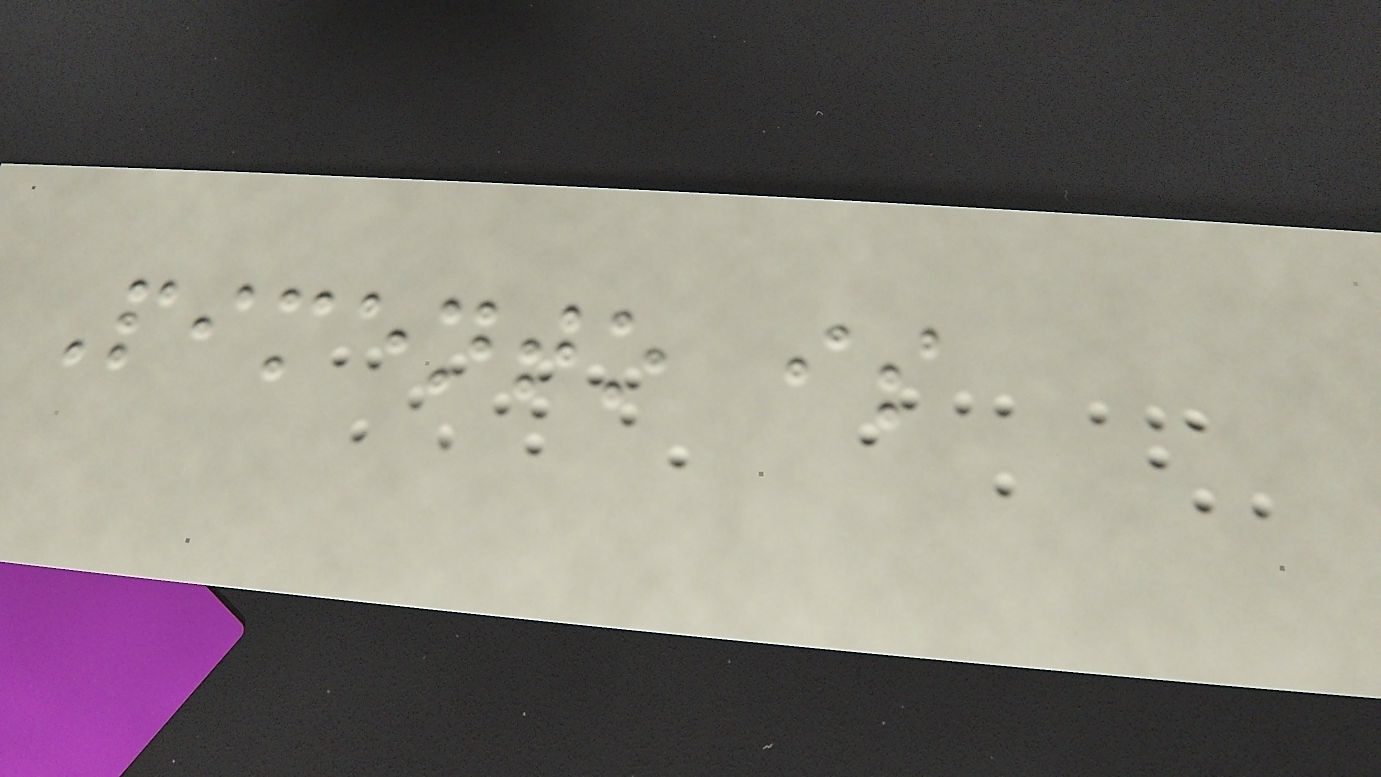Pimento is
